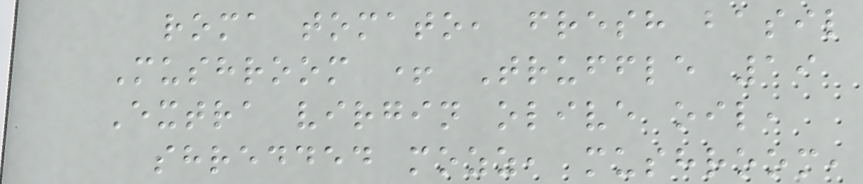roma tomato, fresh basil
Mushroom + Truffle 19
Extra virgin olive oil,
shredded mozz, mushroom,
